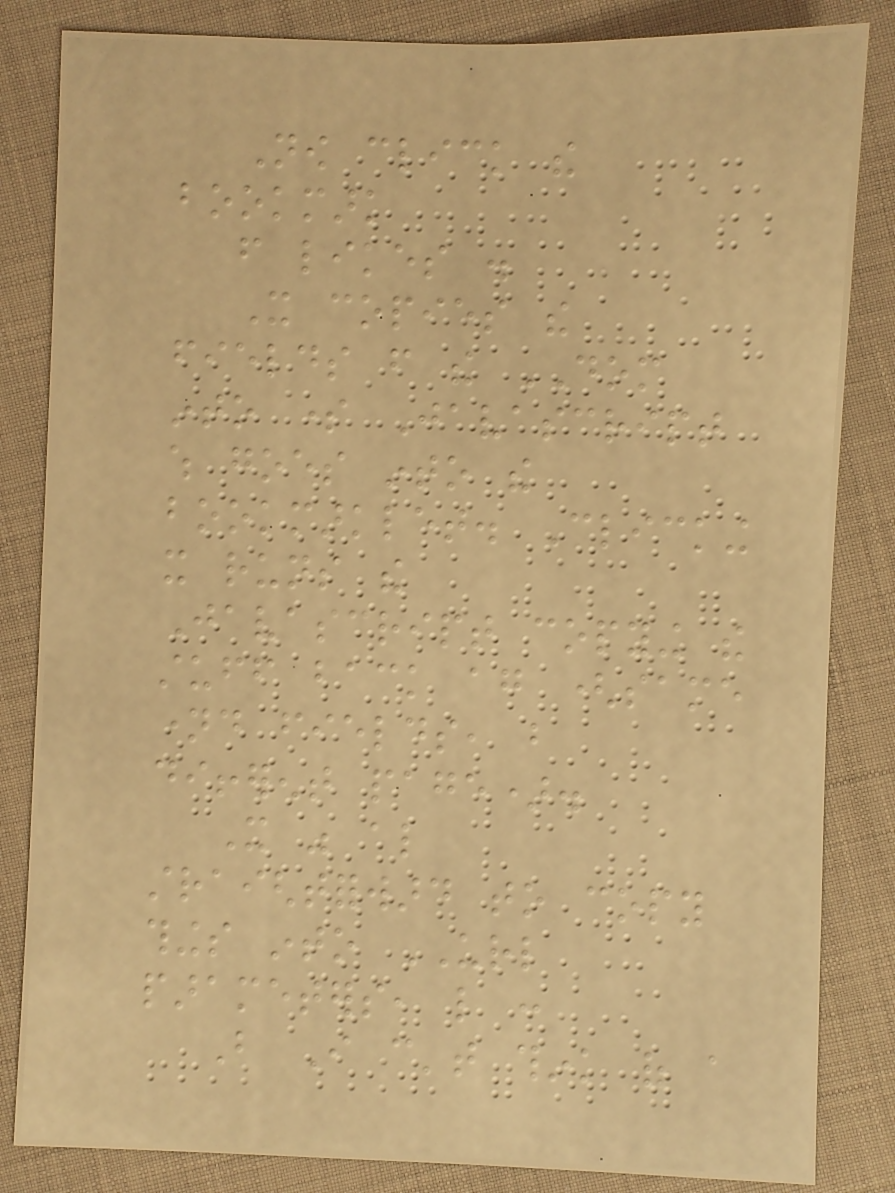Now click the
bookmark
from likes .
It copies the
fields from the DOM
into some Javascript
which goes into the
bookmarklet. Clicking
it runs the
Javascript copying the
stuff back again (same
named fields, but
different page).
It was also
straightforward to copy
things into URL
parameters, like :
But I can't think of a
